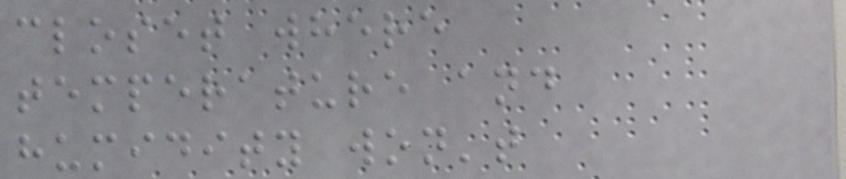closet where
temperature and
humidity won't
